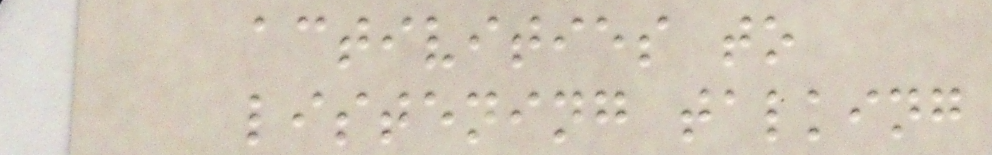activities to
listening talking
